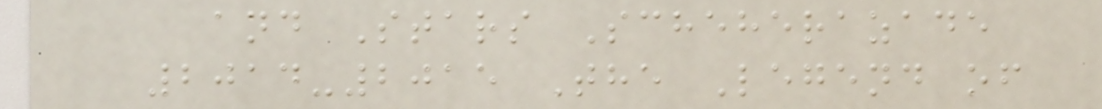and Stars Scheherazade
2014-2015 The Legend of
